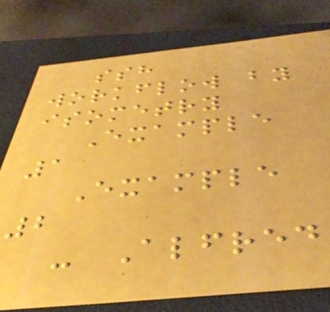ssh
workflow by
isometry
Example
1
Example
2
- Alfred
